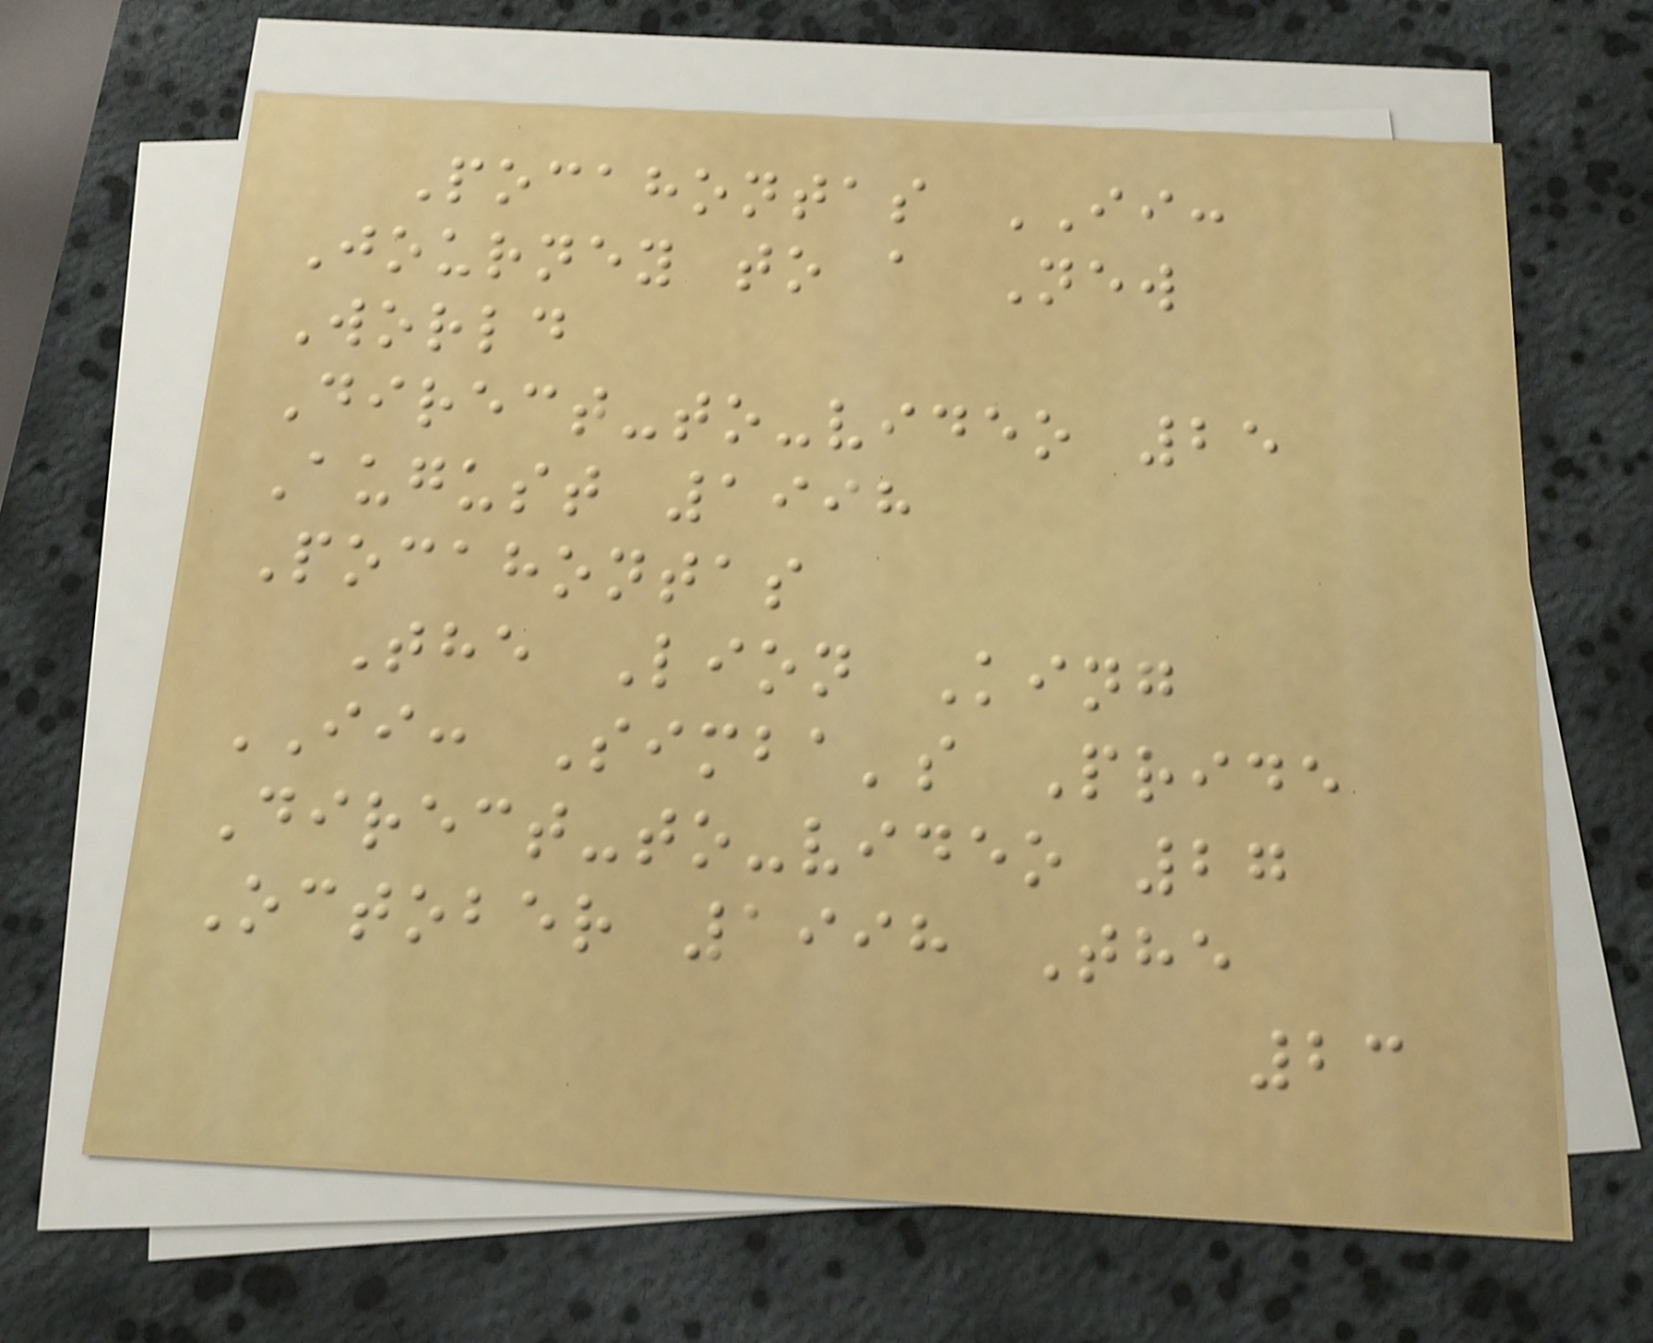Pocahontas II:
Journey to a New
World
Direct-to-video 25
August 1998
Pocahontas
The Lion King
II: Simba's Pride
Direct-to-video 27
October 1998 The
23
